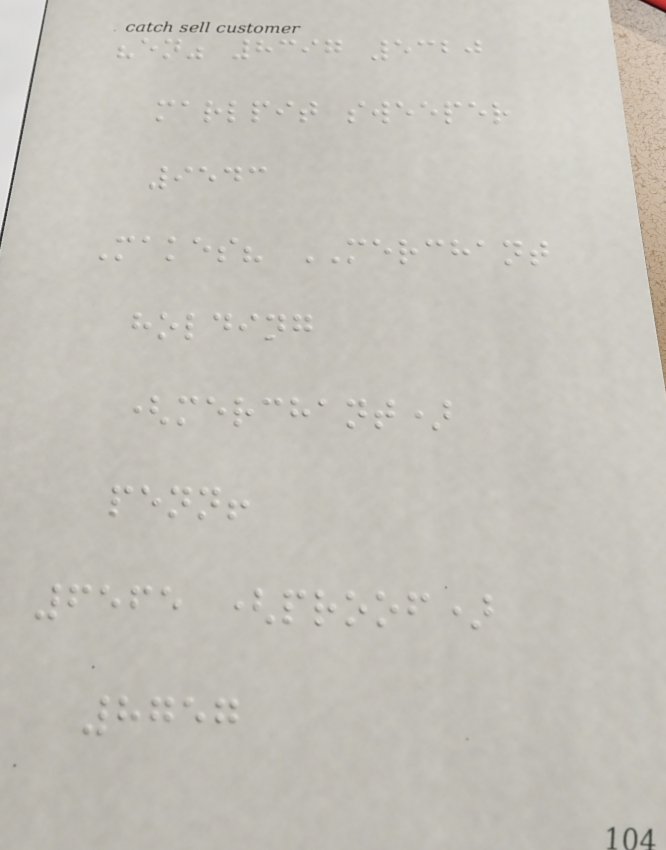"en" 8397 5320
marlpit sweeper
9543
Makes? MERCHANT
holding
(merchant)
penn!
6565 (proof)
8757
